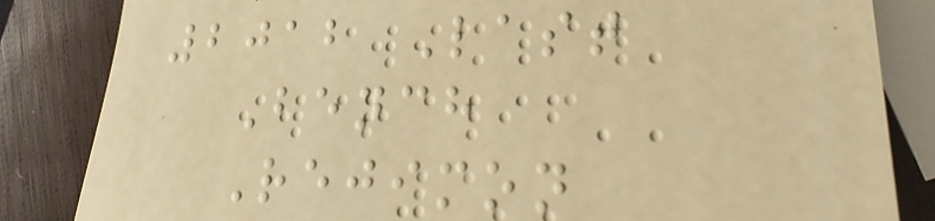2012 Last
Bench
Rejimon
